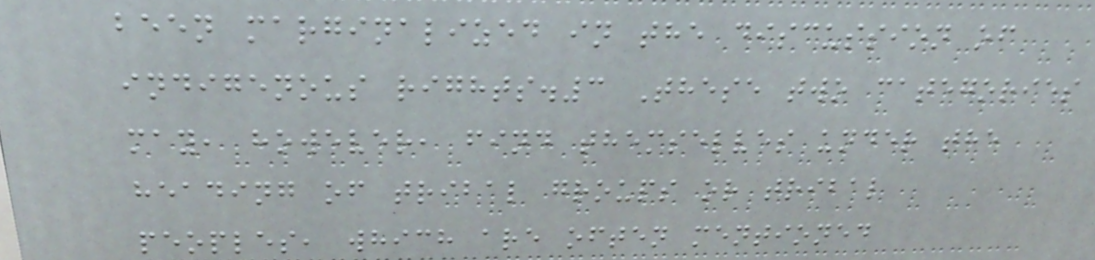been marginalized in the discussion of
indigenous rights.3 These two categories
may, however, find themselves under the
heading of tribal groups or tribal
peoples, which are often mentioned
